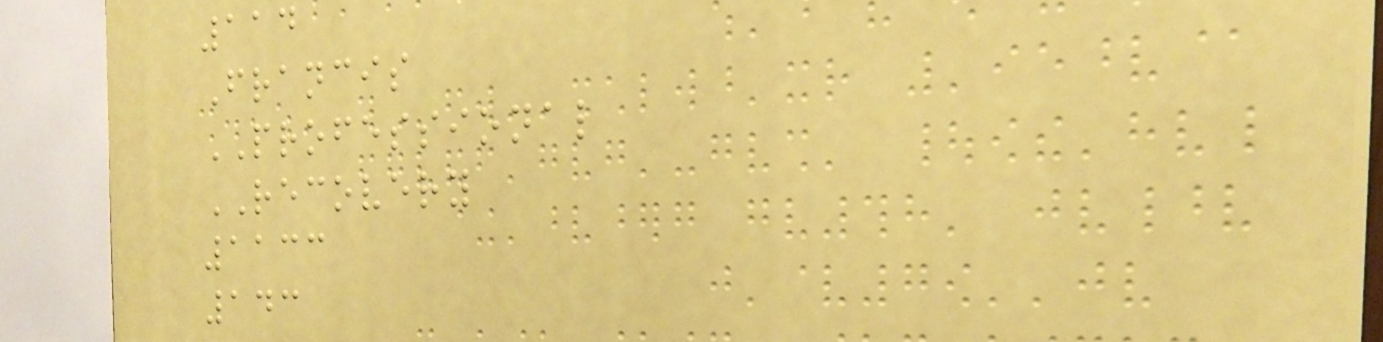114
Francis
PROFESSIONAL
RECOVERY
1133
143
